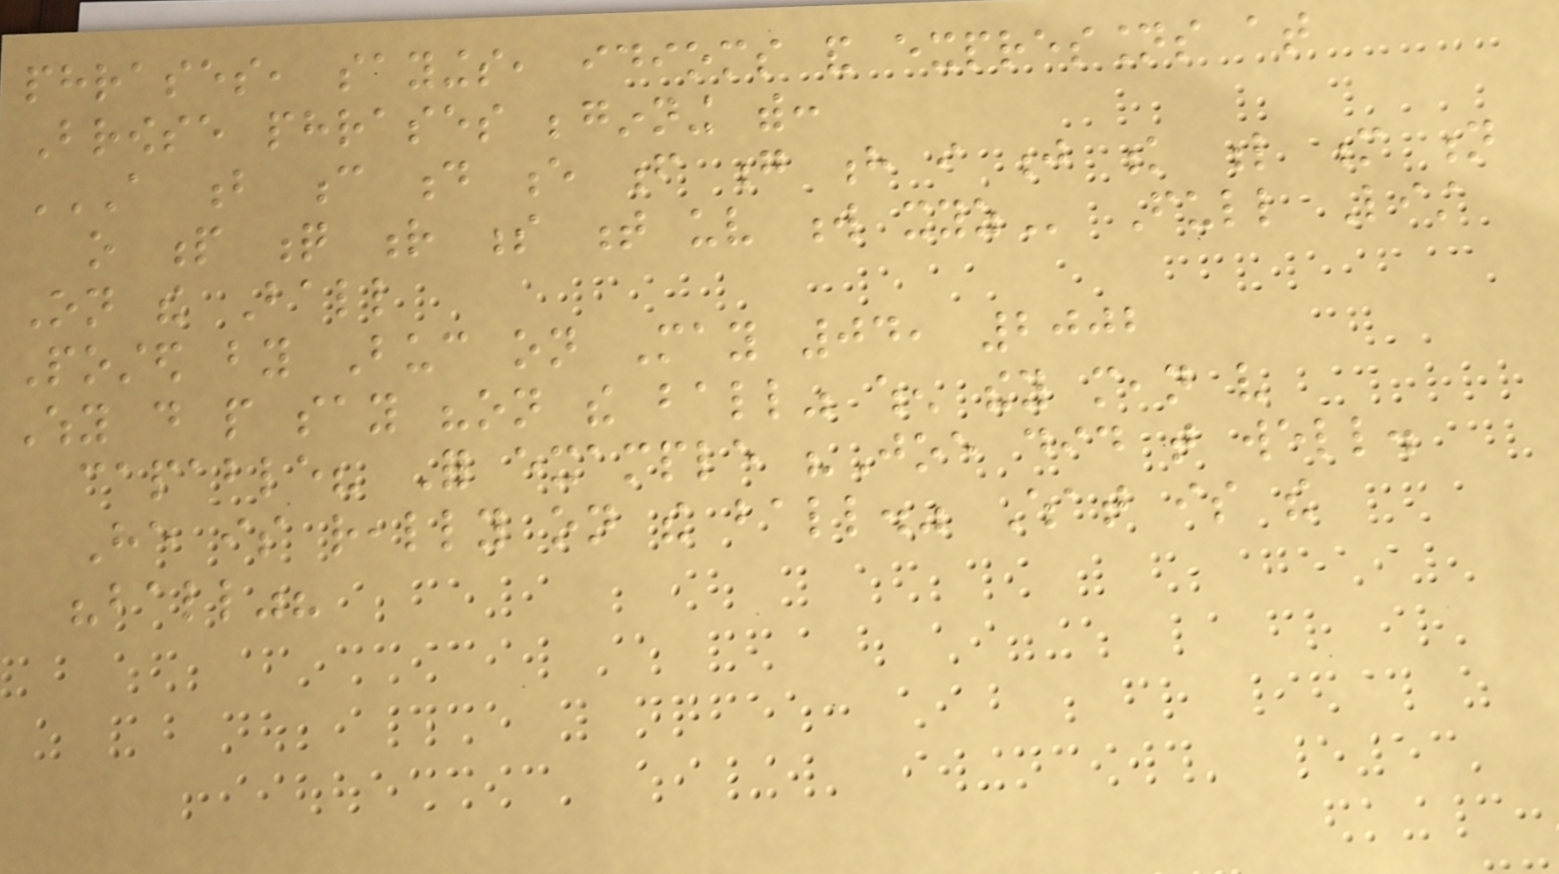phrases, sayings, idioms and expressions at
Browse phrases beginning with:
A B C D E F G H I J K L M N
O P Q R S T UV W XYZ Full List
On the Ball
Posted by Buc on May 04, 2002
Why do people say "on the ball" when they mean very
capable? For example "Joe did that well.
He is really on the ball." What is the
"ball"?
